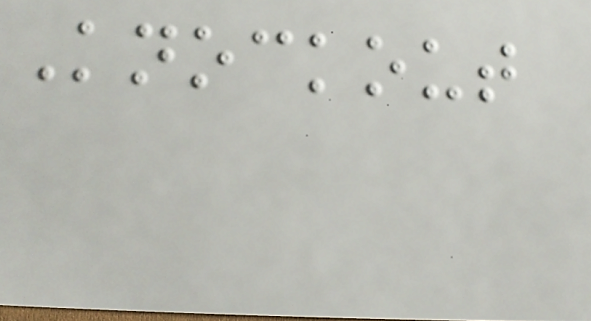Knockout
